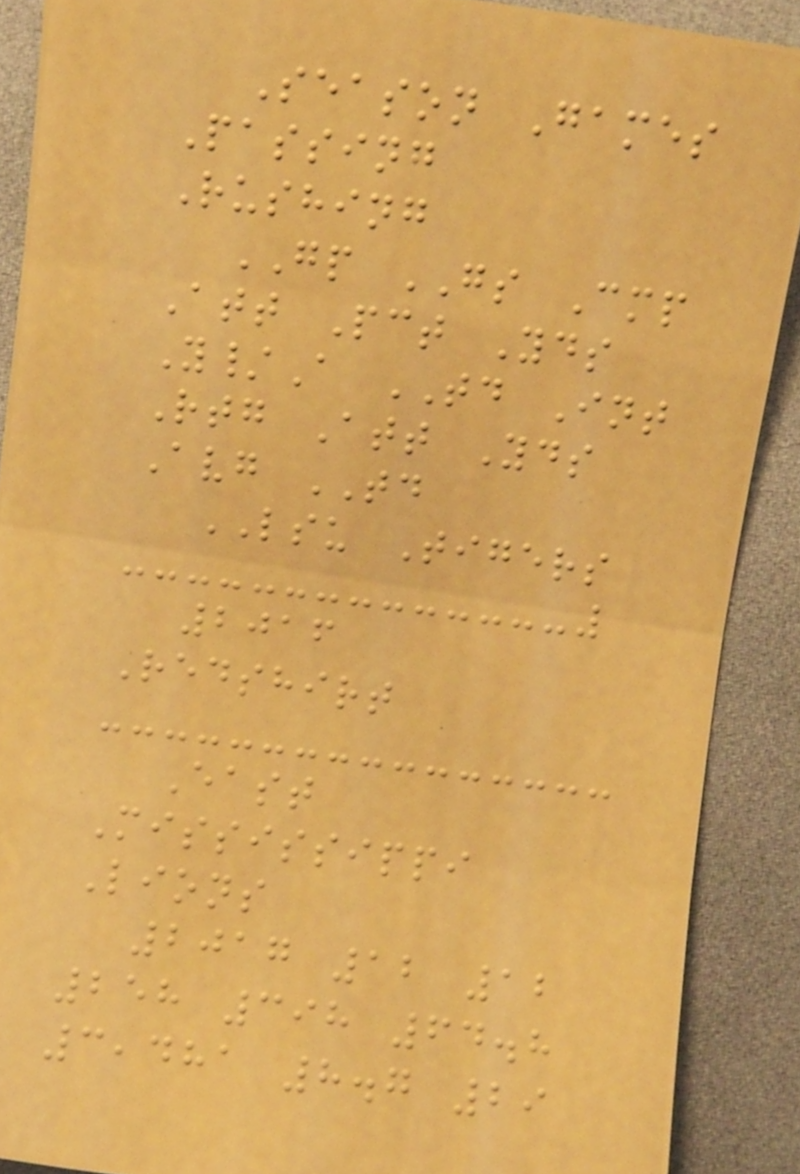Season Games
Passing
Rushing
GP GS Cmp
Att Pct Yds
Y/A TD Int
Rtg Att Yds
Avg TD
LSU Tigers
2016
Redshirt
East
Mississippi
Lions
2017 12 12
258 398 64.8
3,481 8.7 29
